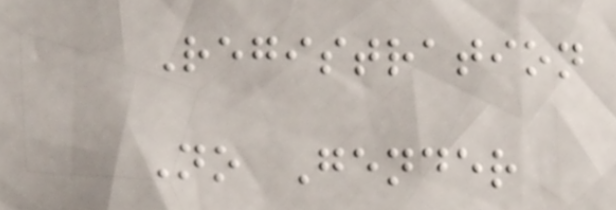Registration
No Gender
